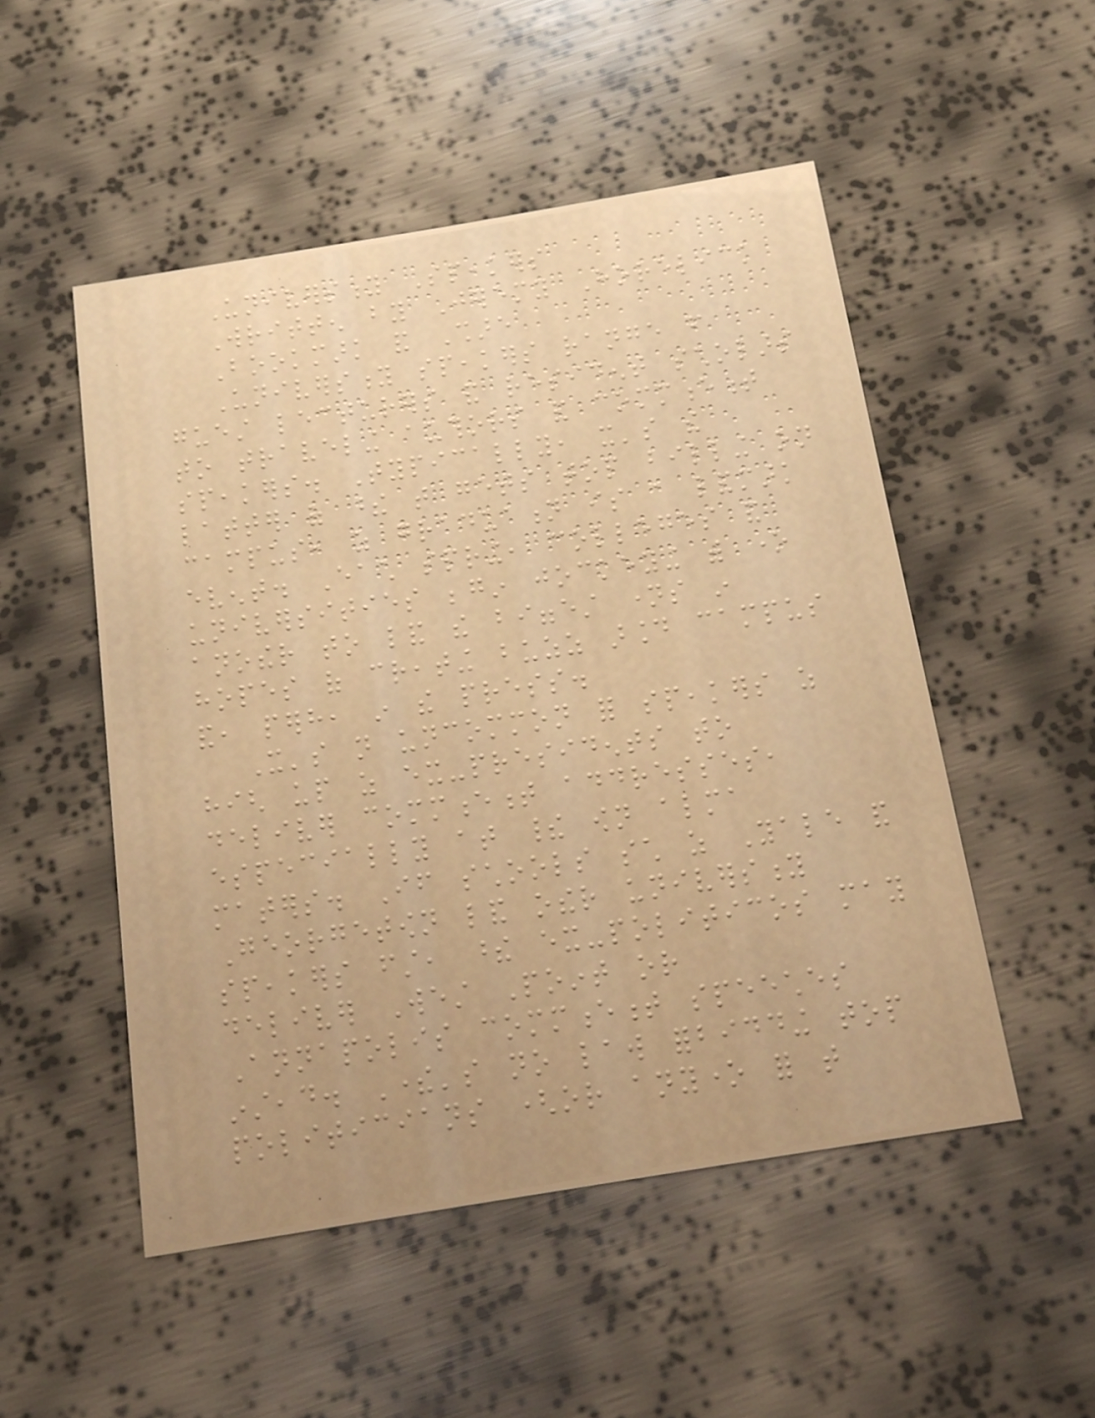University Speakers
Written by Jeremy Horelick
Bookmark and Share
University speakers range from
guest lecturers and resident scholars
to traveling authors and commencement
speakers. Typically, it's the
latter of these that gets top billing on
campus, as graduation is a landmark
event. Each spring, colleges and
universities begin jockeying with one
another to land the biggest names in
hopes of creating buzz around campus
and, perhaps, in the press.
It's not uncommon for speakers as
high up as ex-presidents to
deliver commencement addresses,
especially at their own alma
maters. If schools such as Yale and
Georgetown land other university
speakers first, these ex-politicos may
deliver West Point or
Annapolis commencement speeches
instead. There's no law forbidding top
politicians (or anyone for that
